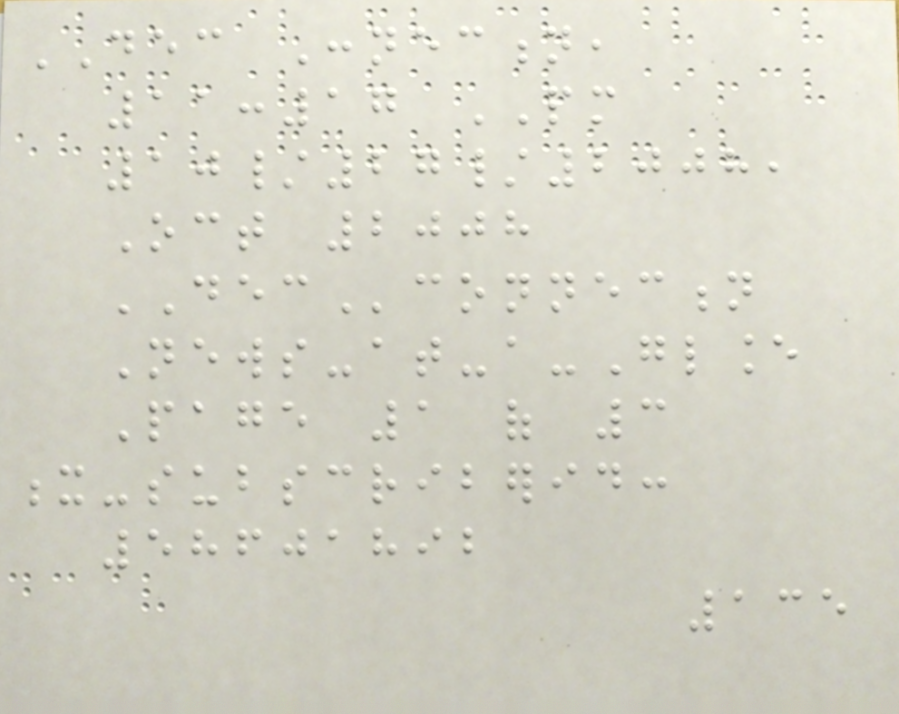DEC Connection,
11:17 PM
10/27/2008,
Oct 2008
DECconnection
News-at-a-Glance
Page 1 of 3
x-subscriberid:
58601892
135
